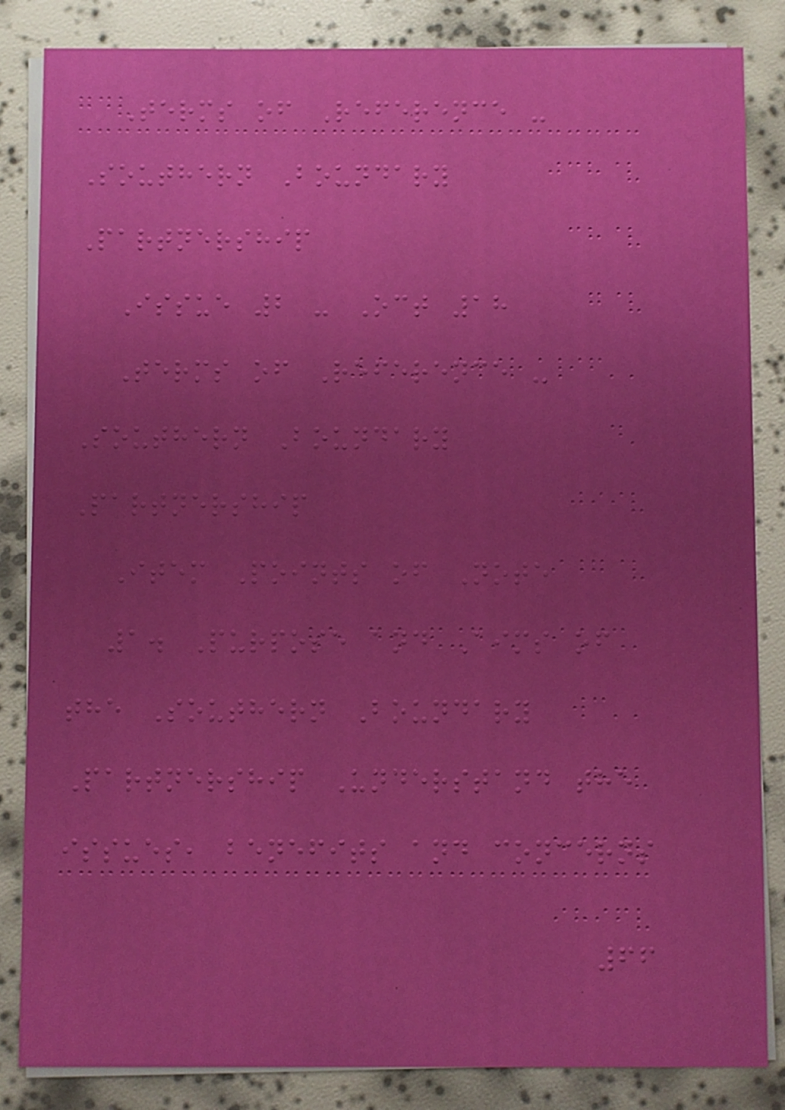Terms of Reference -
Southern Boundary
Partnership
Issue 2 - Oct 18
Terms of Reference -
Southern Boundary
Partnership
Item Points of Note
1. Purpose and Aims of
the Southern Boundary
Partnership Understand the
issues, benefits and concerns
66
